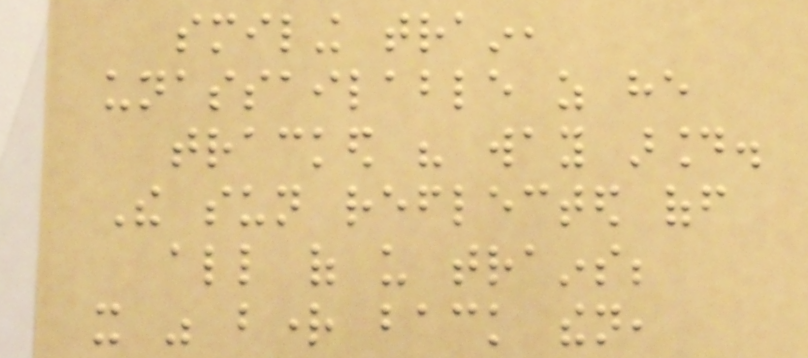smiling train,
unassailable as he
tracked his way around.
The sun reflected off
all of us trains;
it was bright back then,
